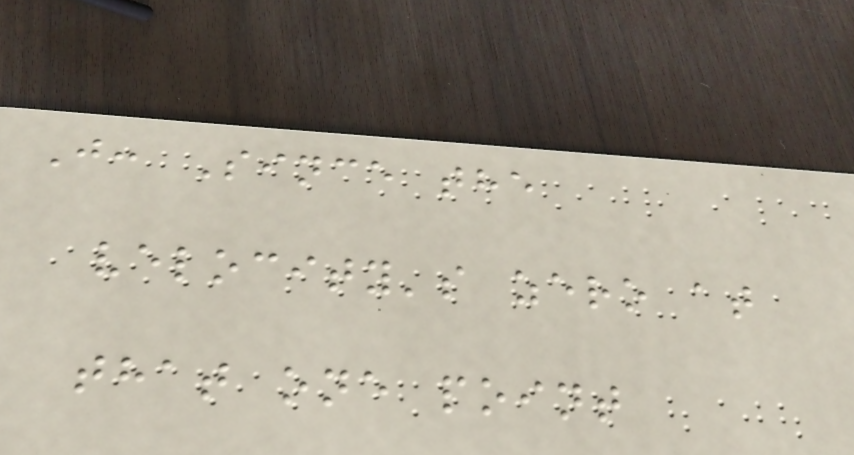J: Since the
velocity's zero at
that one point
